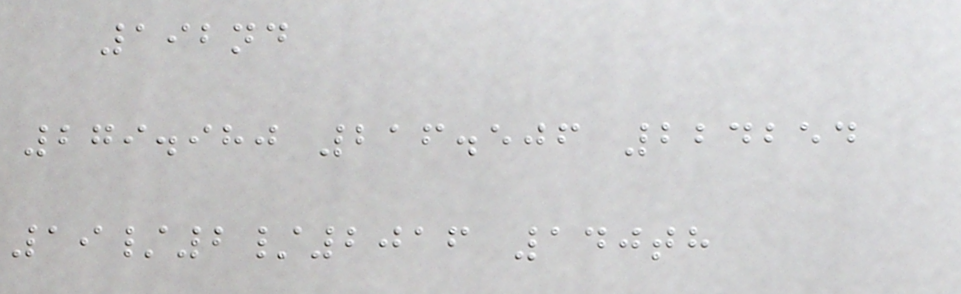192nd
279.980 216.506 224254
19/2/2016 140th
